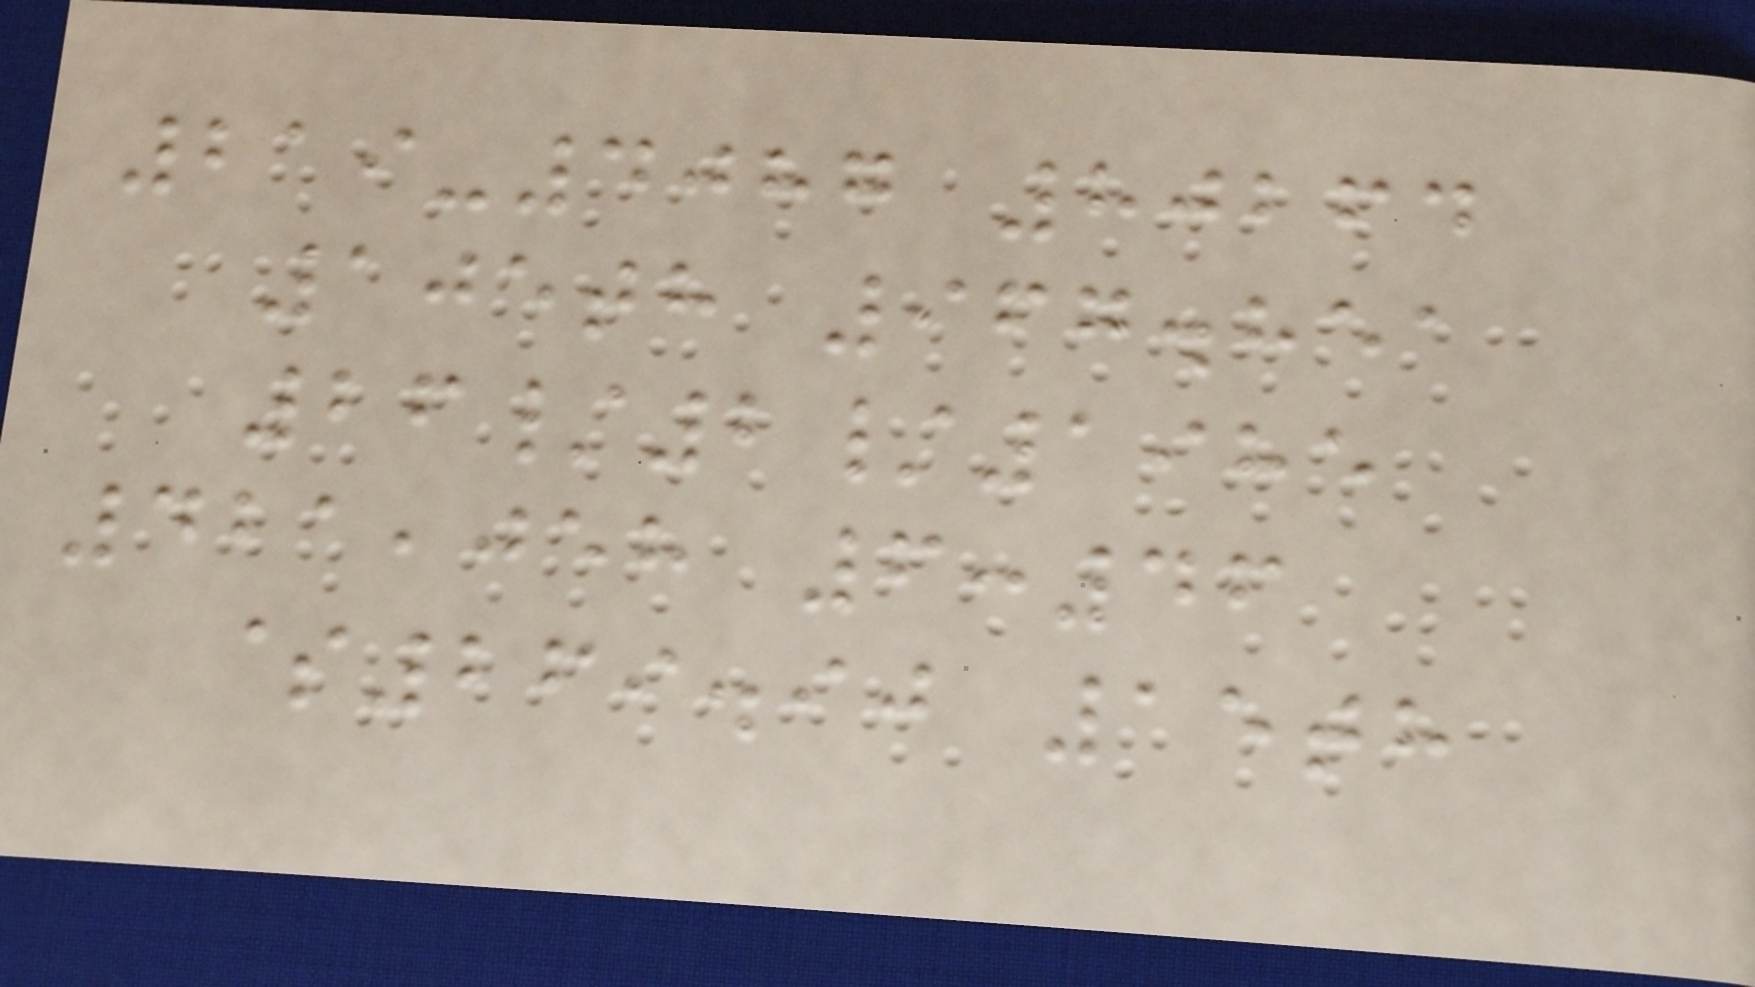219-4087 80264
105th 967.851
26/2/1985
421,058 6:46
$269.90 15th
